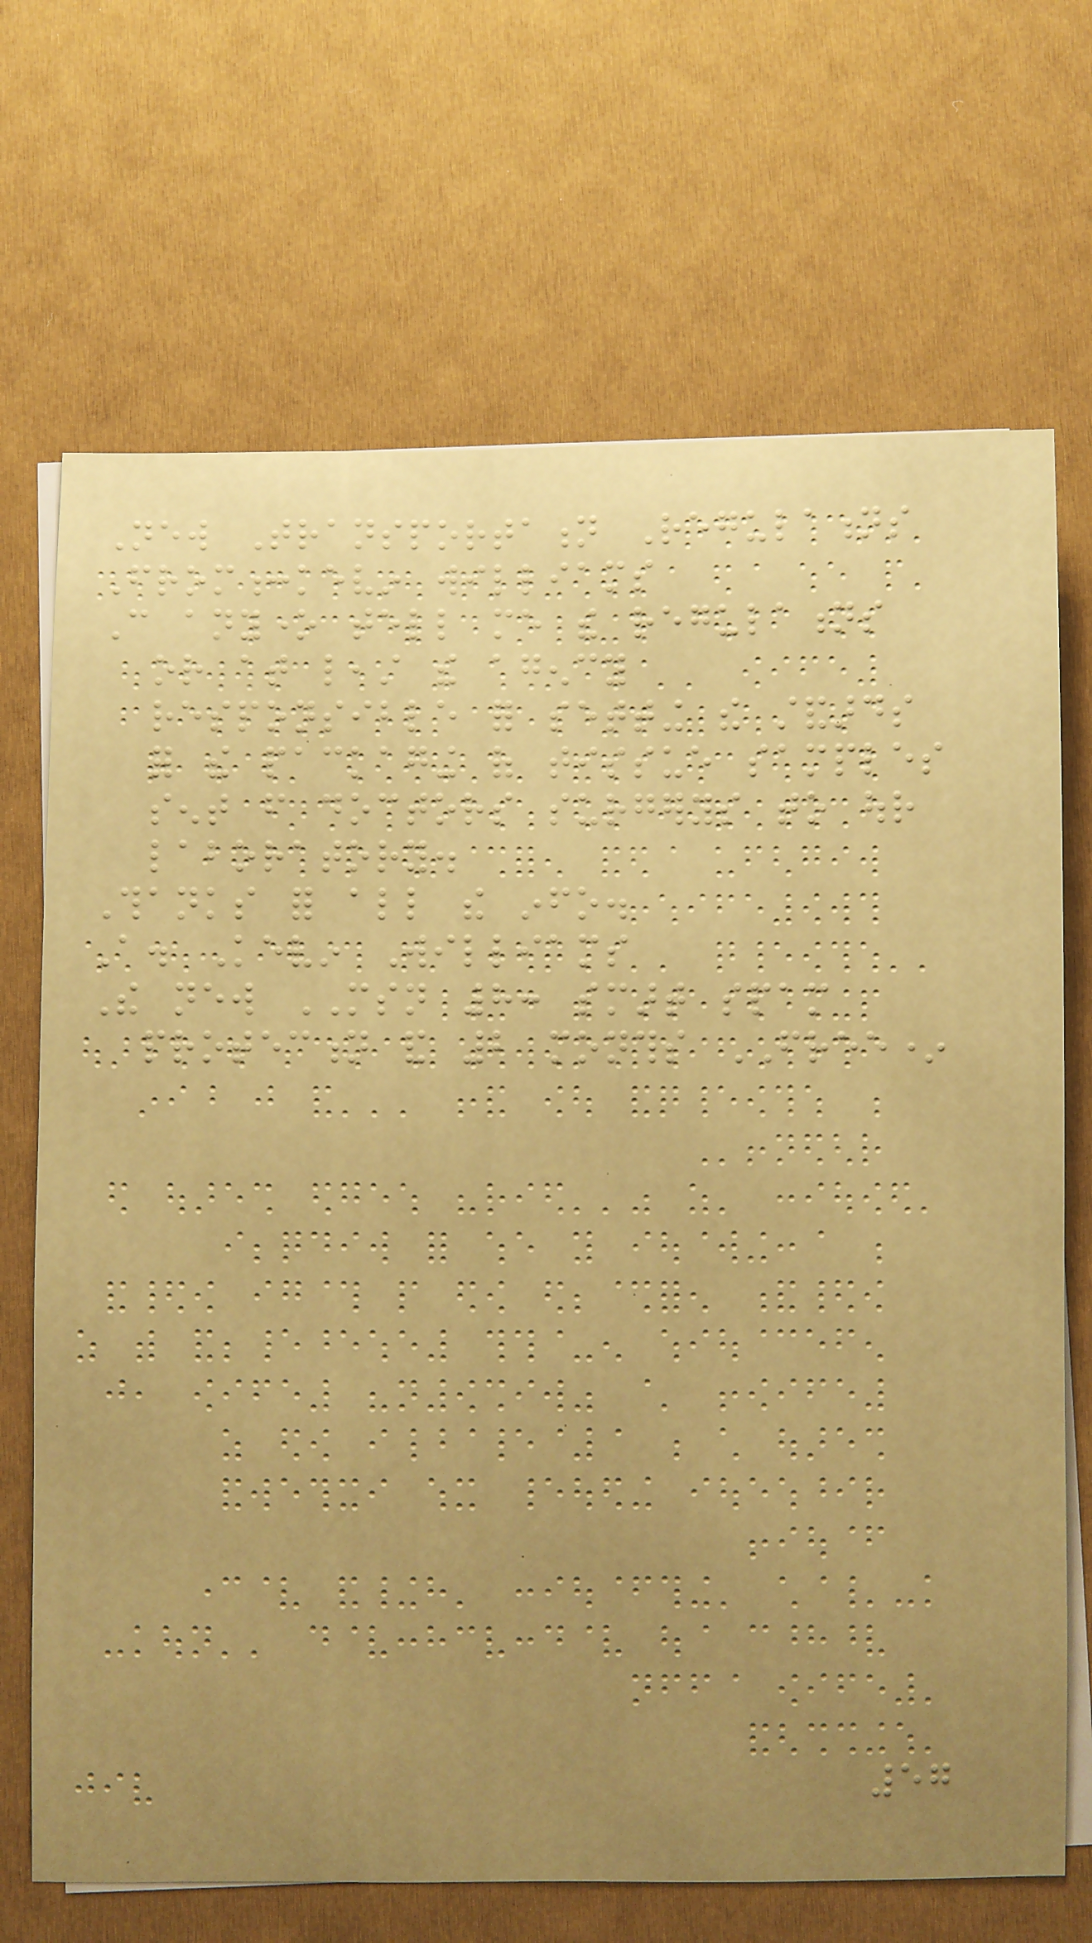New Transportation Regulations
From:kevin williams
Can anyone tell me the regulations
or at least the agency
responsible for setting the standards
for the packaging of tissue samples
sent from doctors surgerys to our
laboratory.
Thanks for all the info.
A. Kevin Williams
The new MSN 8: smart spam
protection and 2 months FREE*
57
